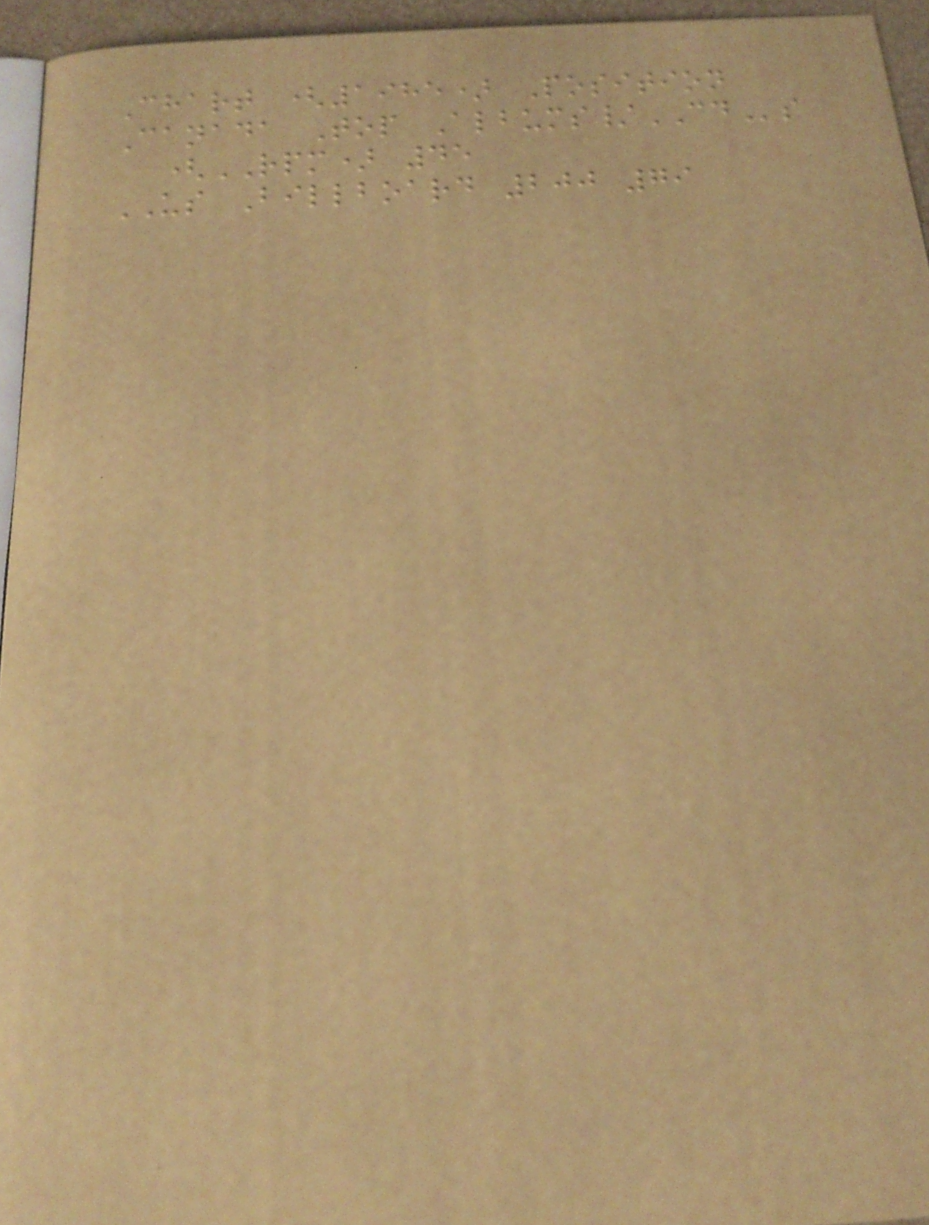Chart (1985) Position
Canada Top Albums/CDs
(RPM) 45
US Billboard 200 79
